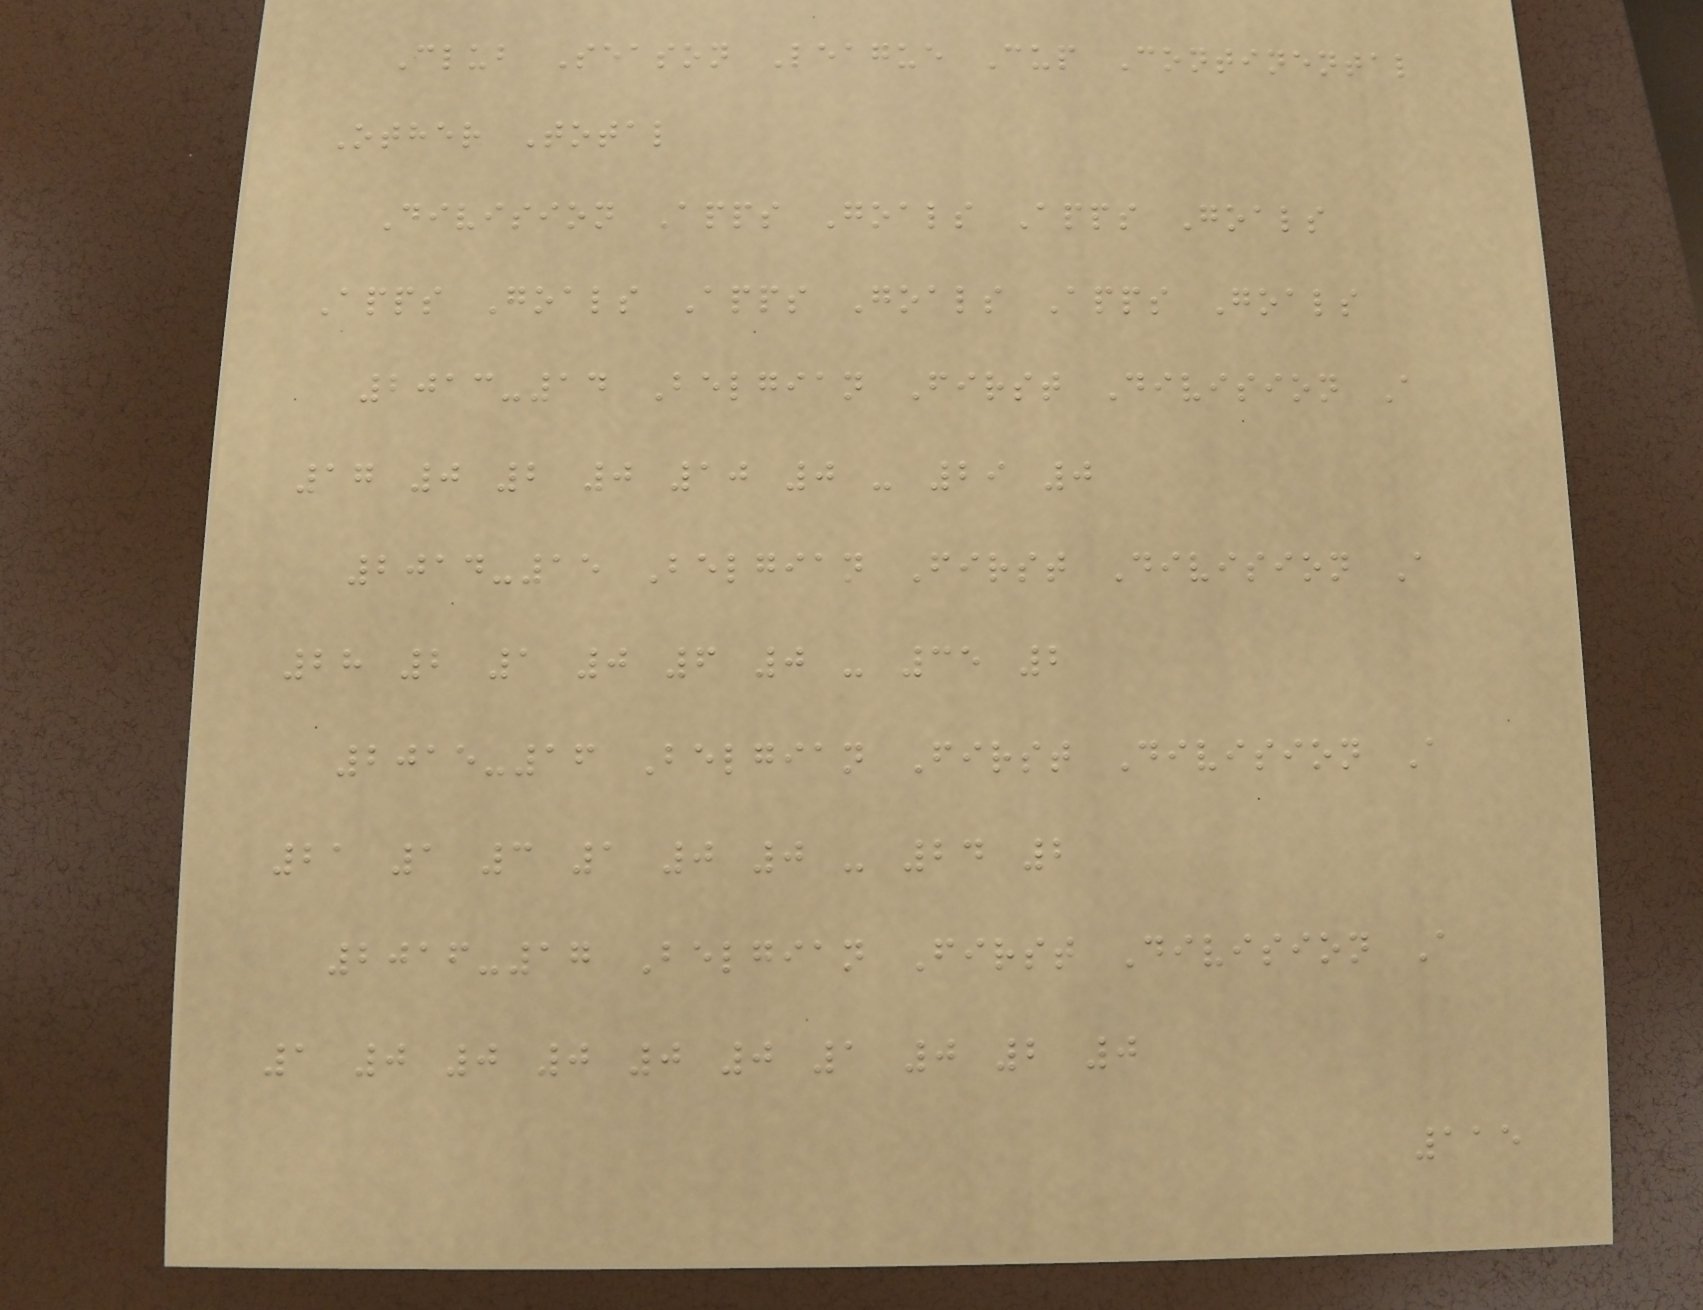Club Season League Cup Continental
Other Total
Division Apps Goals Apps Goals
Apps Goals Apps Goals Apps Goals
2013-14 Belgian First Division A
17 0 2 0 10 0 - 29 0
2014-15 Belgian First Division A
28 2 1 0 6 0 - 35 2
2015-16 Belgian First Division A
21 1 3 1 0 0 - 24 2
2016-17 Belgian First Division A
1 0 0 0 0 0 1 0 2 0
115
